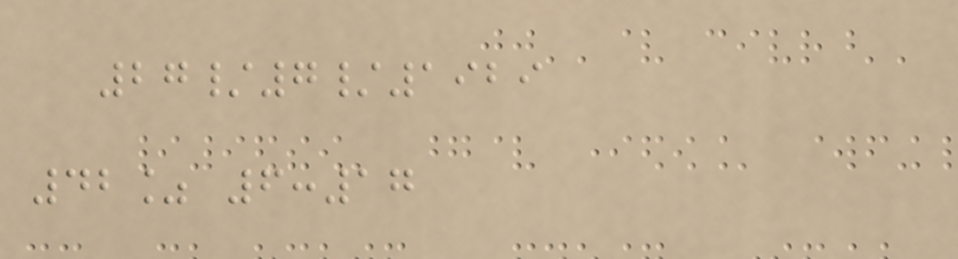27/7/1929
42% 6:17
